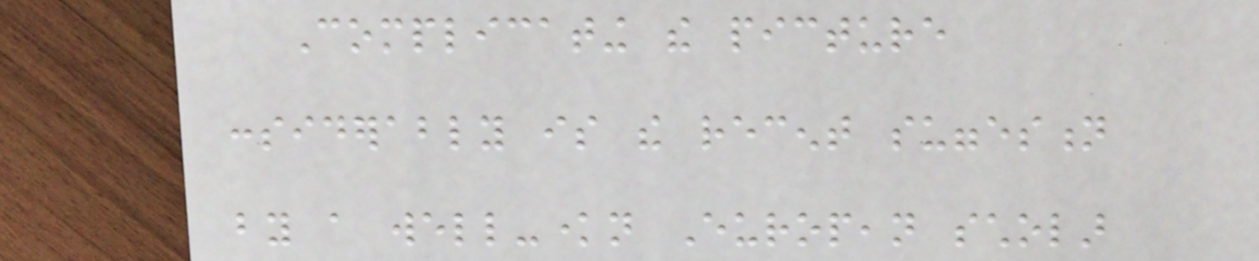Complicating the picture
considerably is the recent suggestion
by a well-known European scholar
